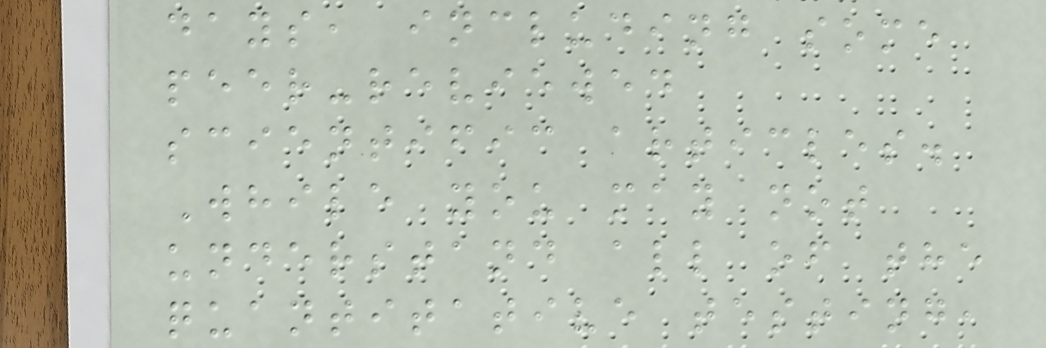days, including some
peer-reviewed
scientific articles.
While you may not
understand all of the
quantitative testing,
